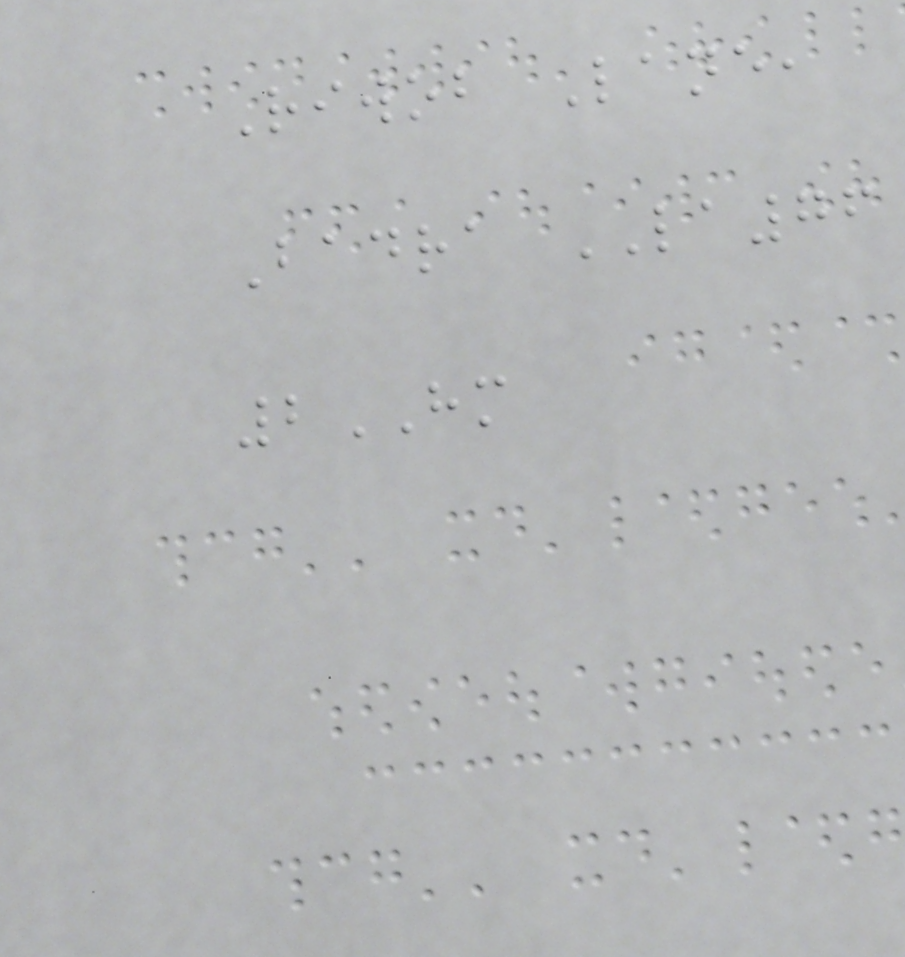Riwob Lane,
Badra LA76
2HM
